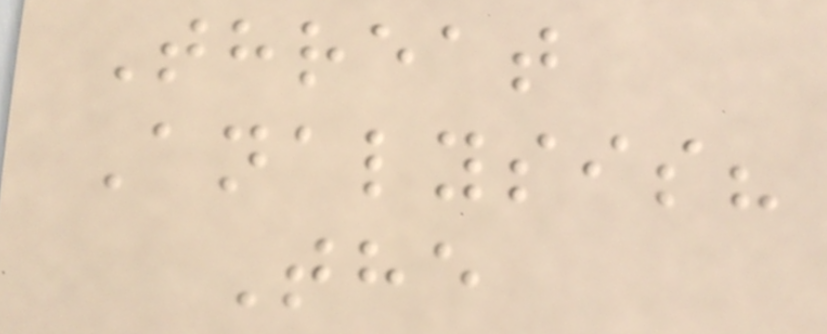Threat
Analysis?
The
